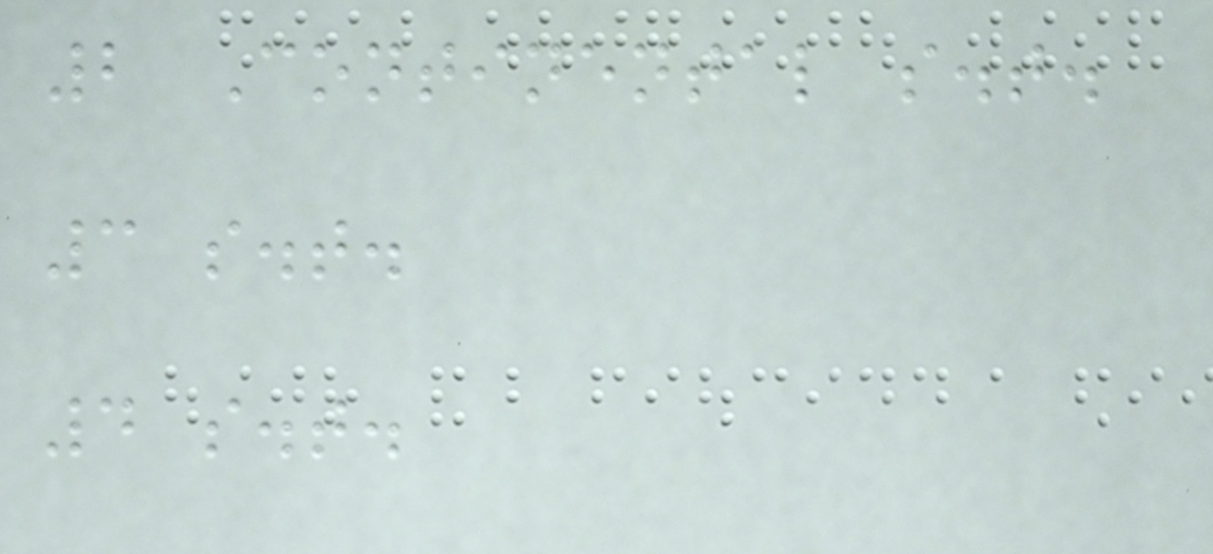2 Continental s.t.
3 s.t.
4 s.t.
